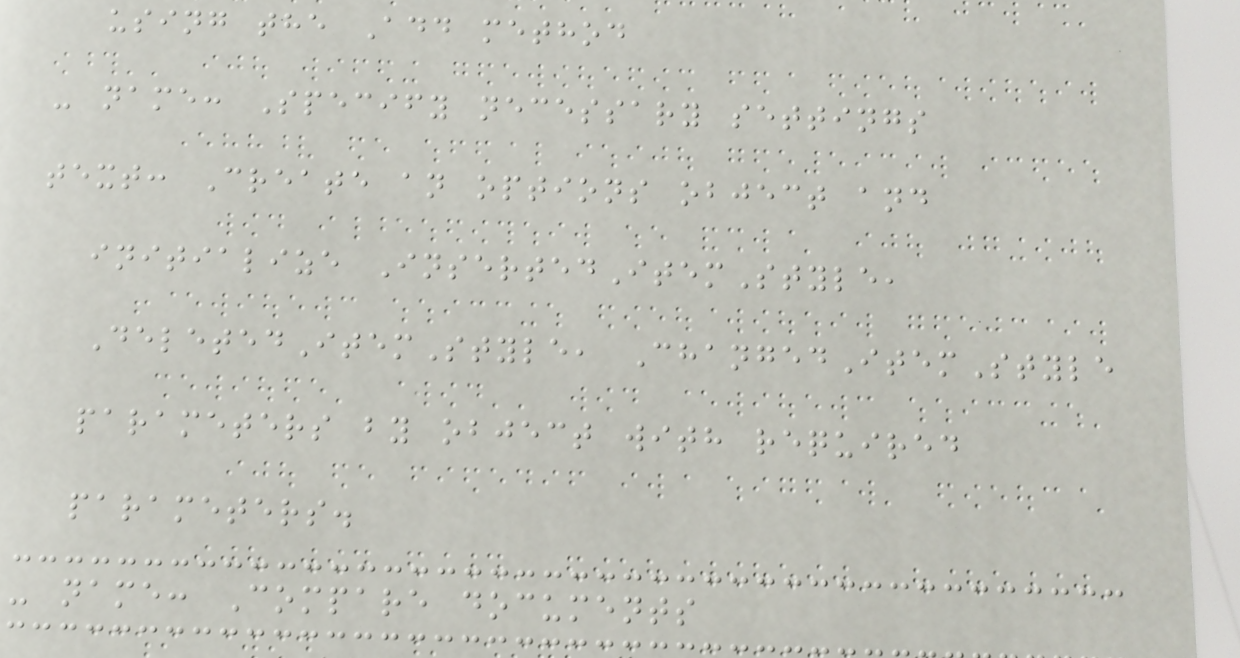using the Add method
- name: Specify necessary settings
text: Create an options object and
initialize InsertedItemStyle,
DeletedItemStyle, ChangedItemStyle
parameters by object with required
parameters.
- name: Compare documents
